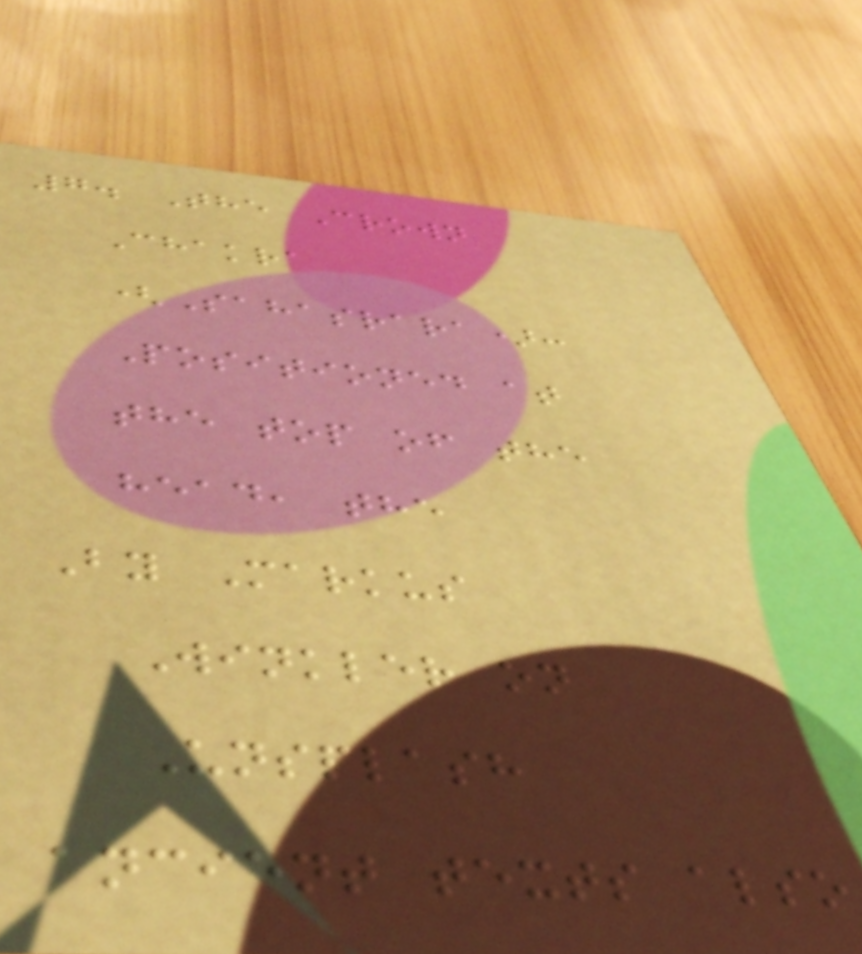7. The Crown
Chakra
(Sahasrara):
Positioned at
the top of the
head, the
By Markus
Winkler on
Unsplash
ancient texts also
